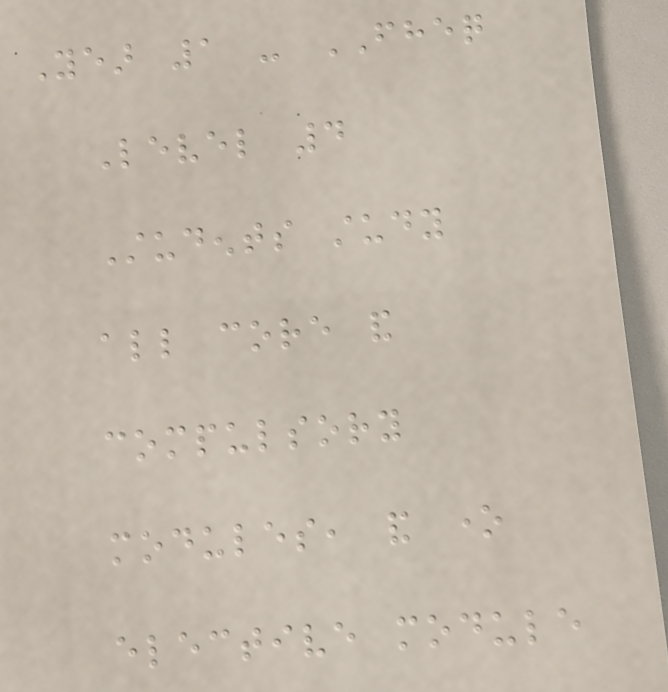Year 1 - FHEQ
Level 4
Students study
all core and
compulsory
modules, and one
elective module
